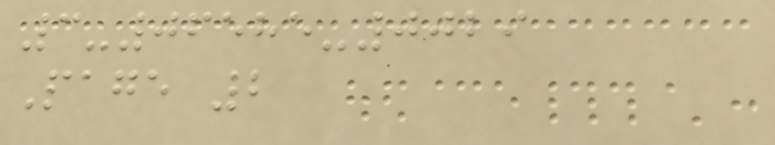3-06585-0029
Page 2
